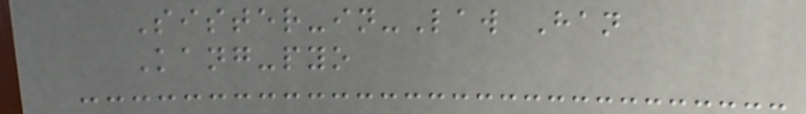Sister-in-Law Han
Kang-pyo
